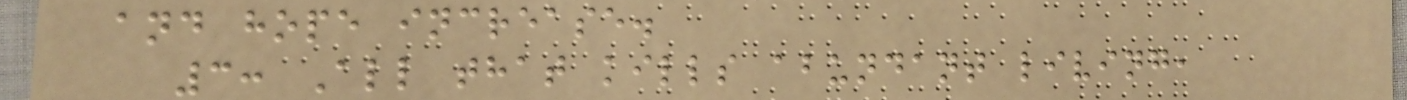and hope increase.
3: All that kills abundant living,
